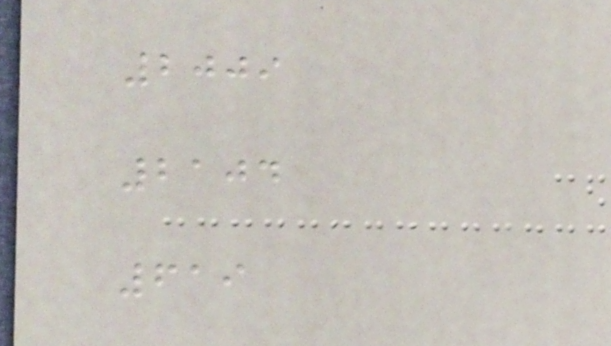2009
2104
619
